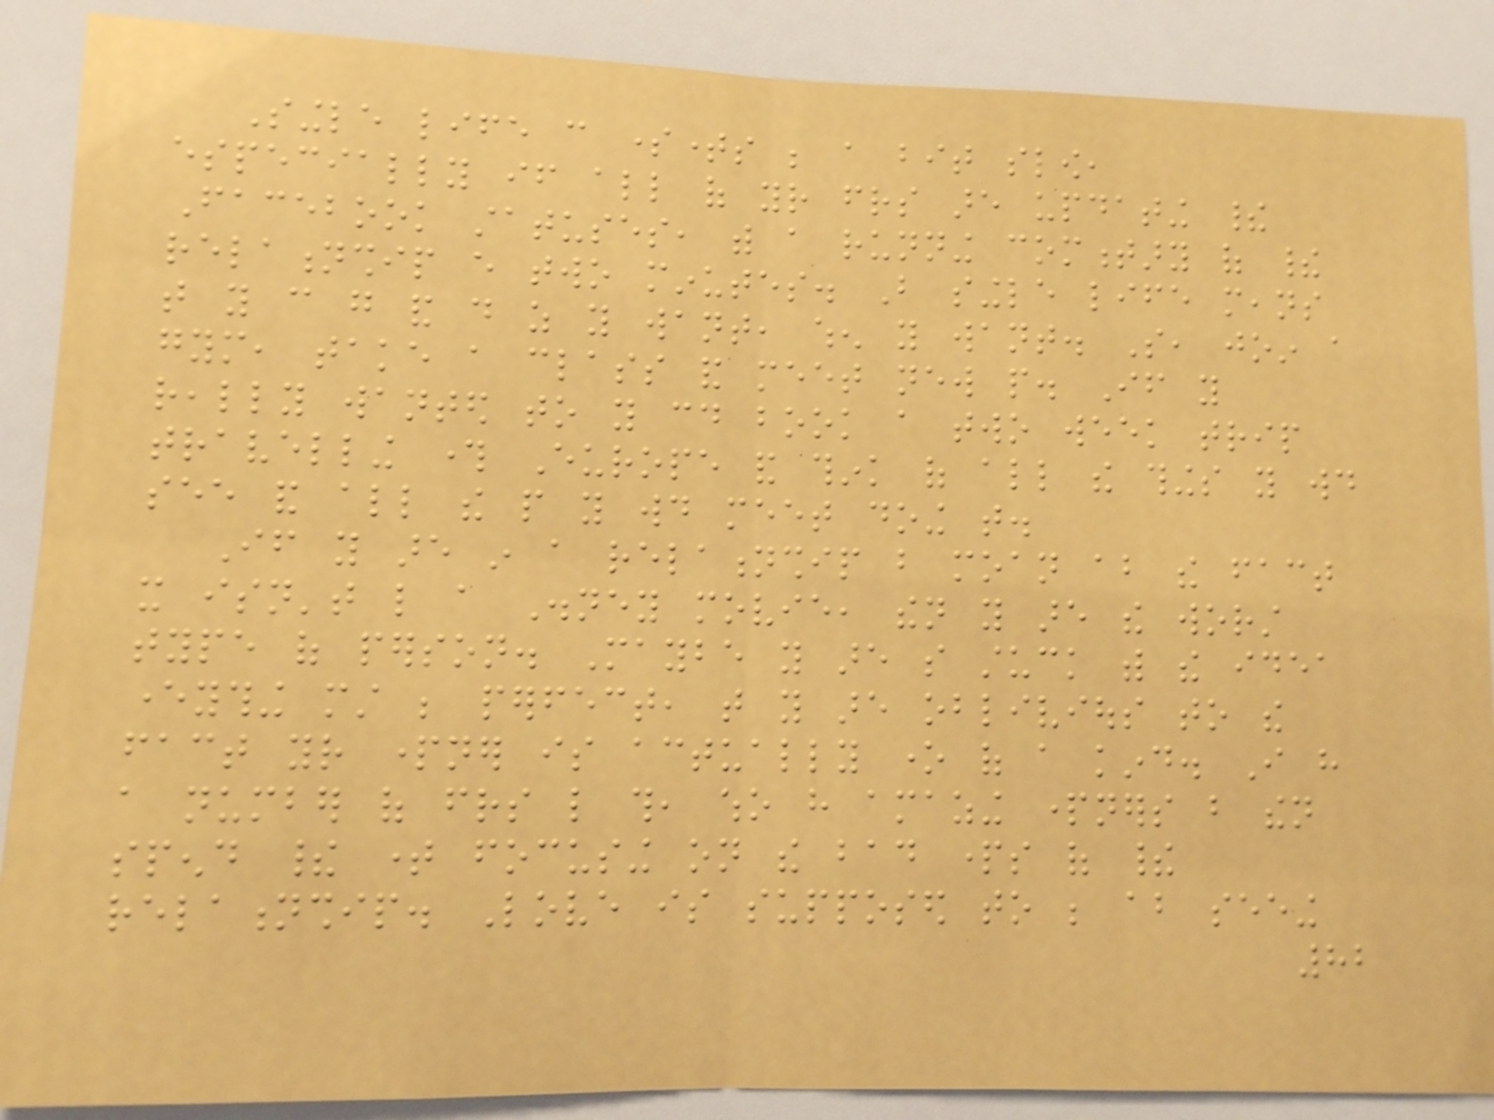Single life can sometimes be a bit slow,
especially if all of your friends are updating their
Facebook statuses, with a running commentary of their
relationship every two minutes. But single life means
that you can go and do as you want, when you want. So, join a
gym, take a class and meet new people. If you
really wanted to you could book a two week trip
travelling through Europe and think of all the things you would
see and all the people you would meet doing that.
If you are in a relationship but moan about the fact
it isn't like a Disney movie, then you are the worst
type of person. Maybe you are so stuck with the idea
everything must be perfect, that you are oblivious to the
fact your partner is actually one of a kind. I have
a number of friends like this, who have amazing partners but then
spend their time focusing on the bad parts of their
relationship. Love is supposed to be about seeing
82
